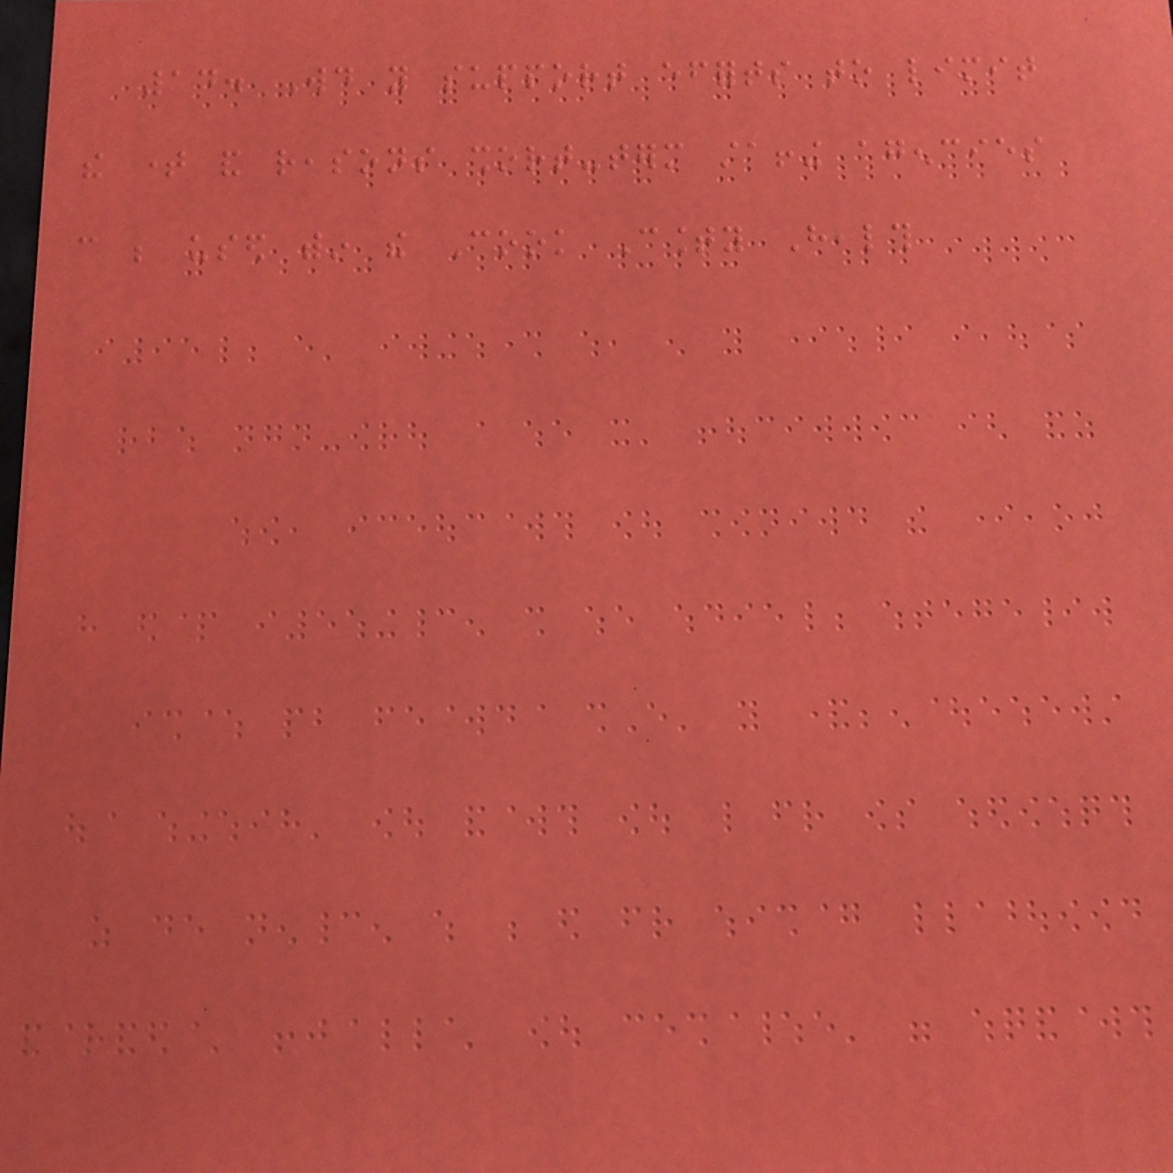14. Would you support efforts to limit
the time and reasons short-term staffing agencies
can be used within the Cook County Health
